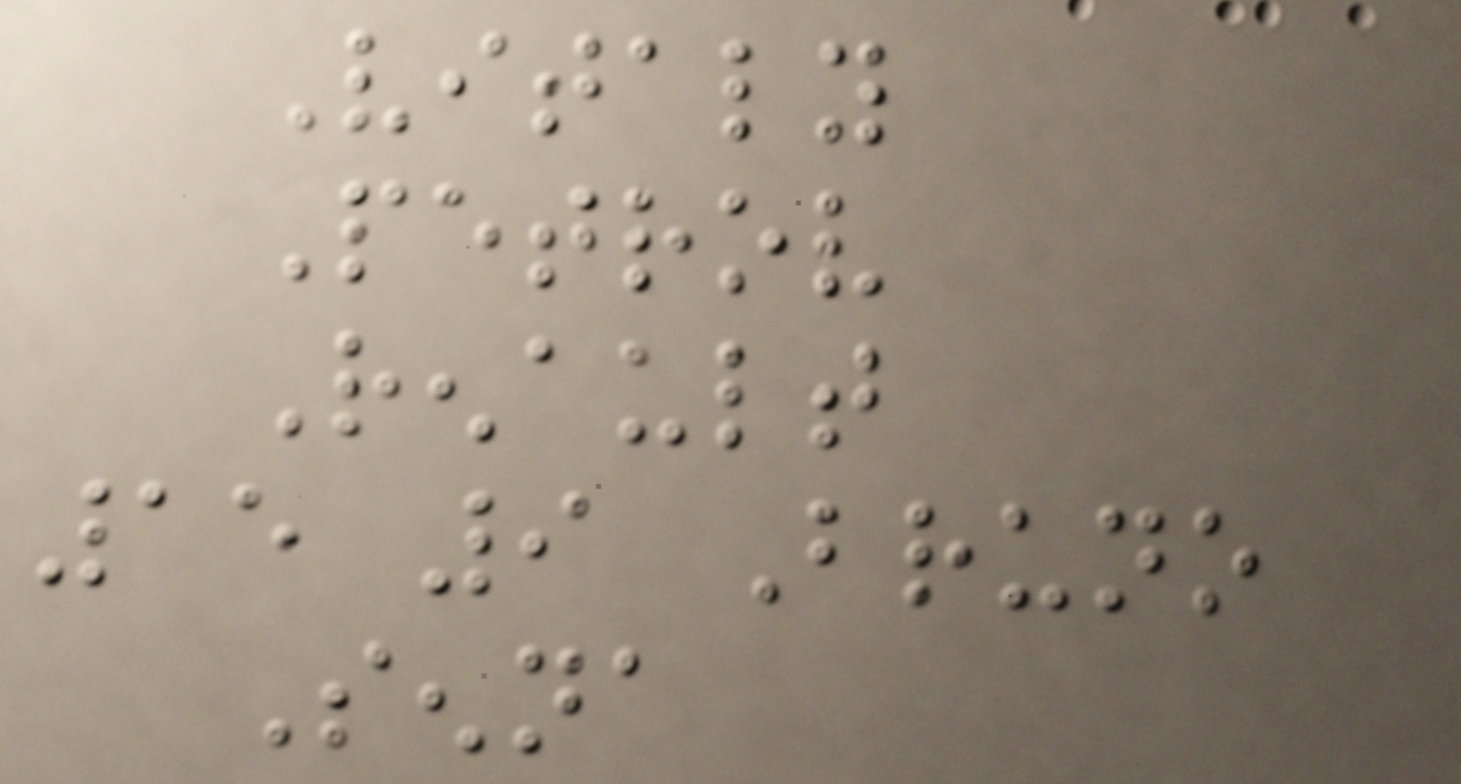Vitaly
Petrov
Renault
15 9 Bruno
Senna
